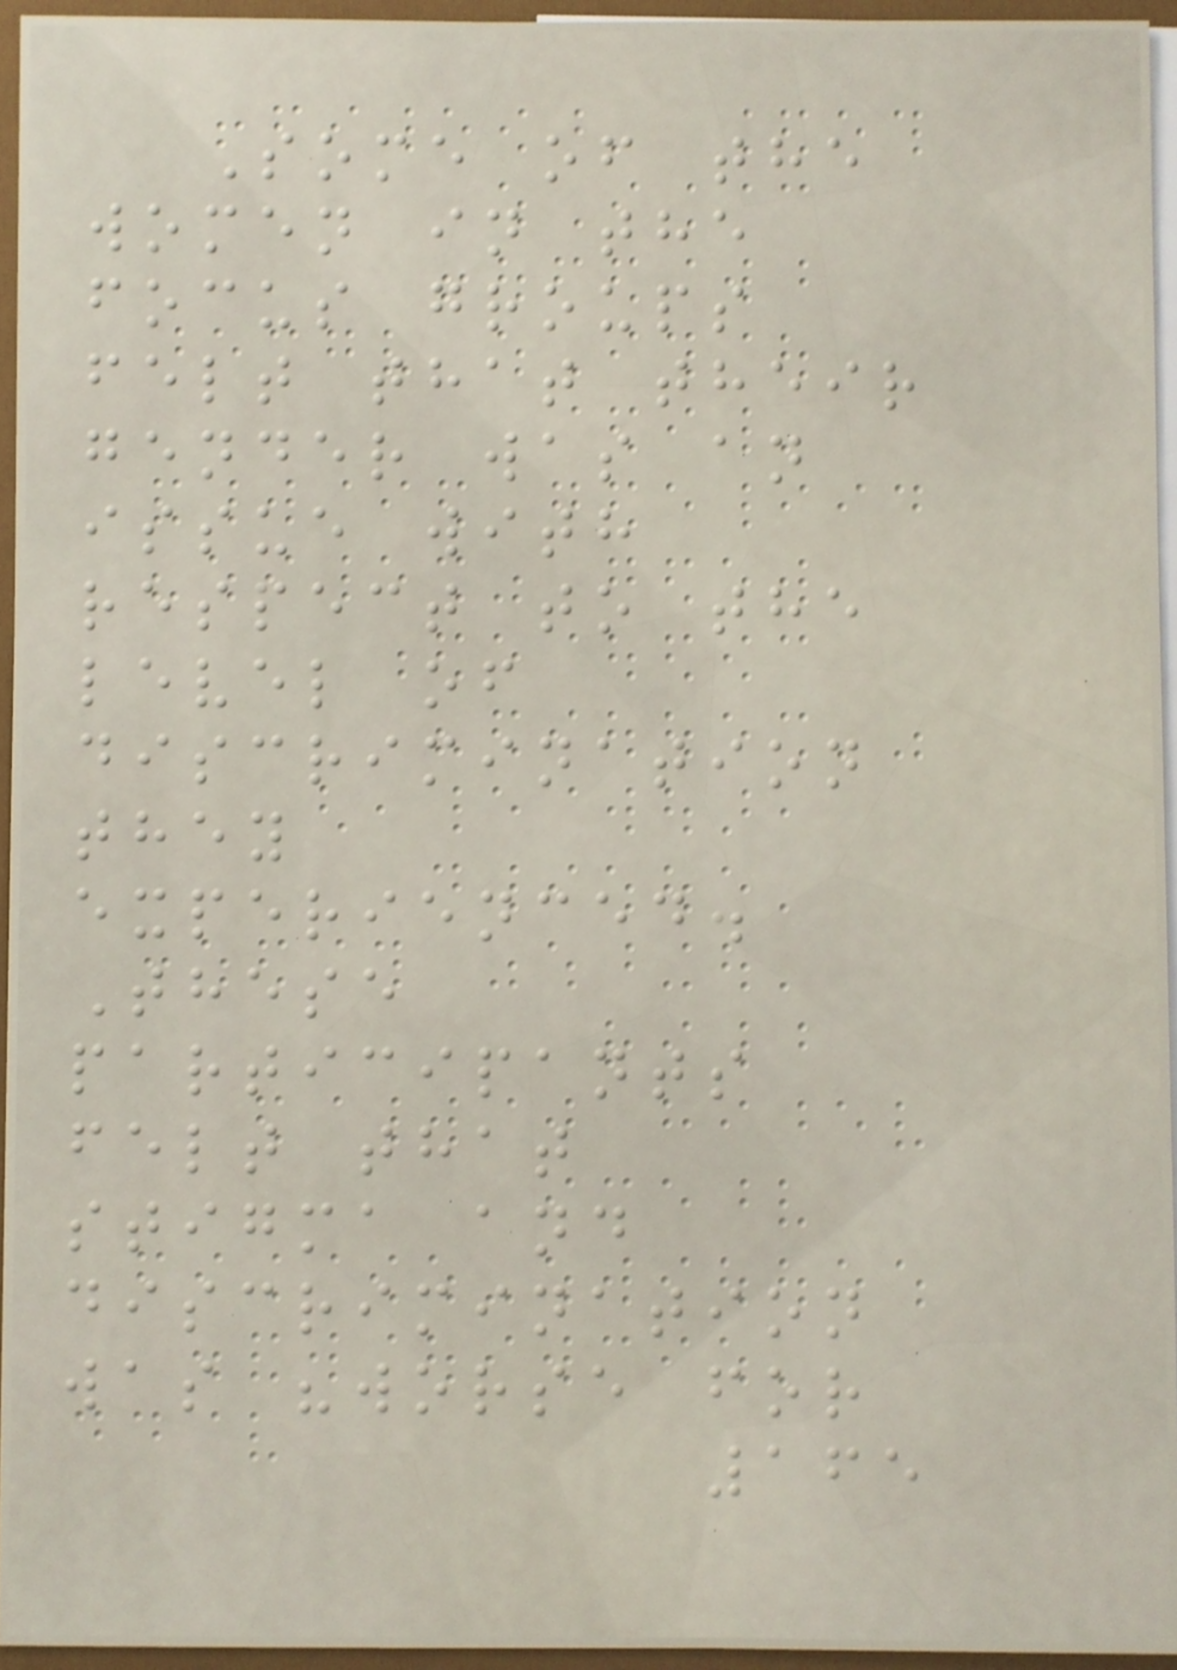Some of the
women in the
focus groups
felt that their
gender was an
issue with
respect to the
level of
discrimination
they
experienced.
These
participants
felt that
stigma and
discrimination
was "worse for
165
